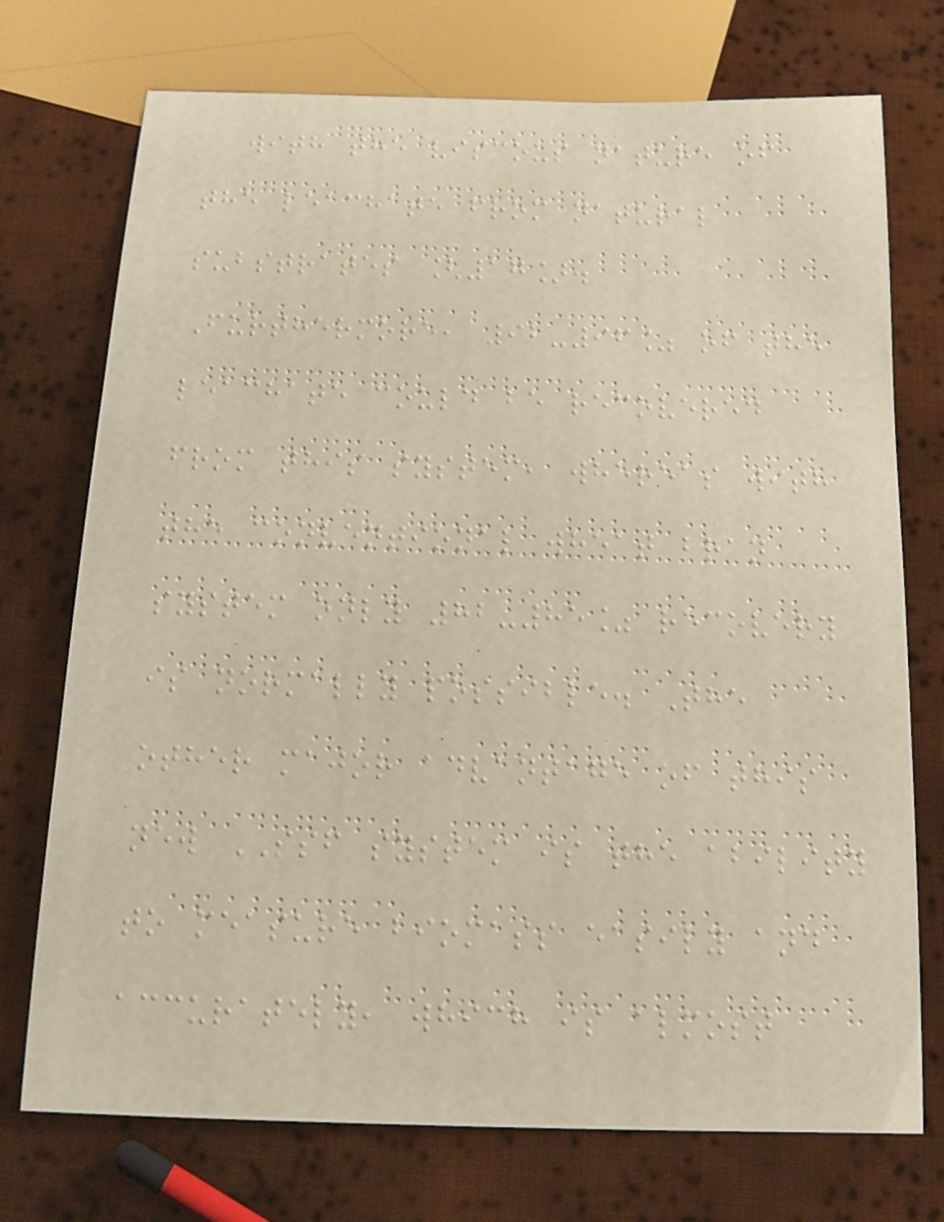with the viscous nature of
the leachate from natural
substrates [17].
Furthermore, 92-96% of the
leachate could be recovered
from this system, whereas with
the conventional wheat bran
system only 82-85% recovery
is normally possible. The
other major advantage of this
new SSF system is the ability
to measure biomass easily and
accurately, which is almost
